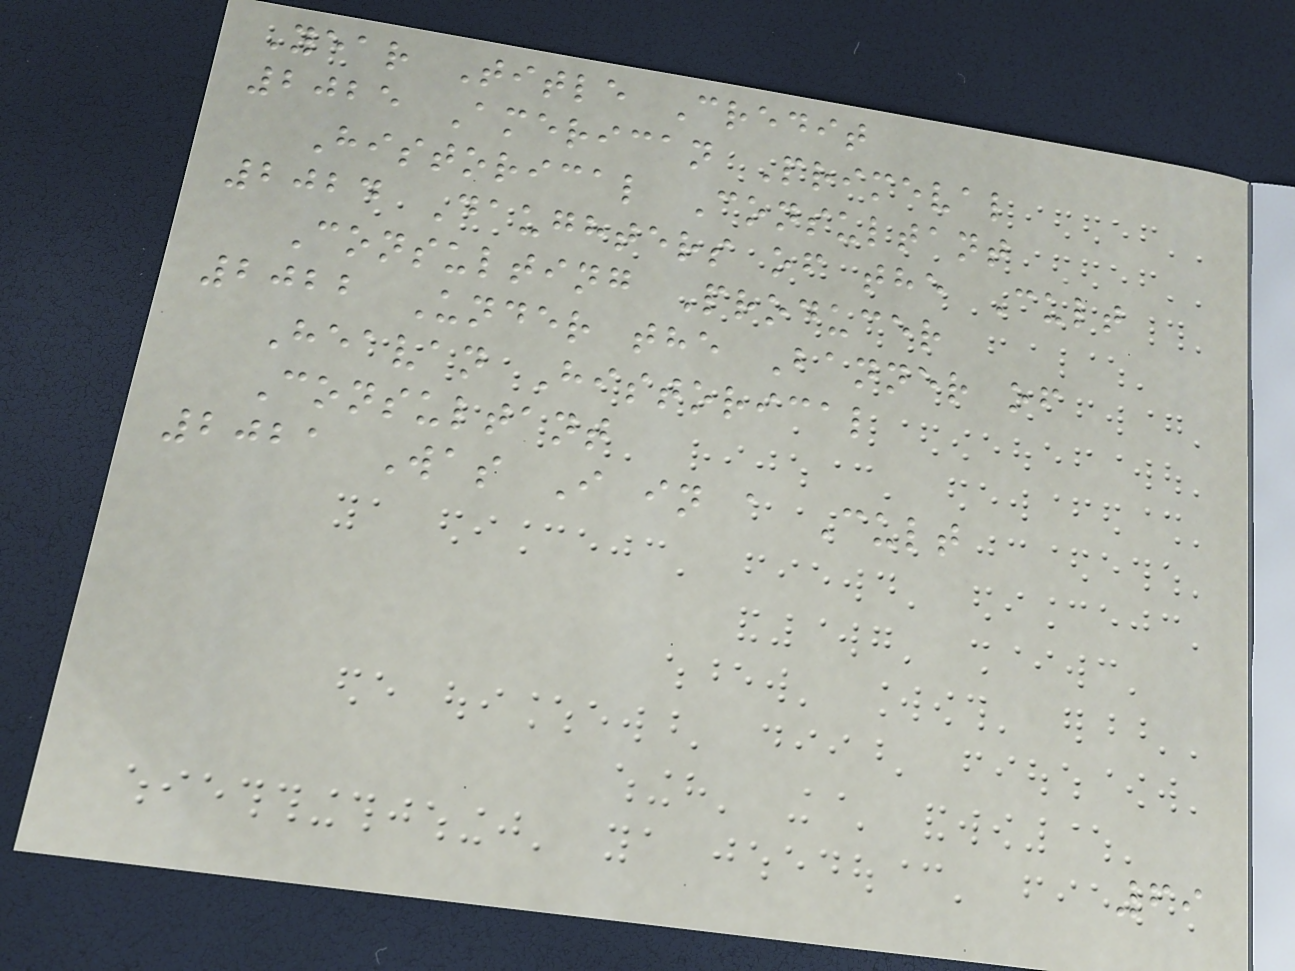Year Title Credit
2025 American Primeval
Historical Consultant
2024 Daughters of the Cult
Consulting Producer
2022 Under the Banner of
Heavan Historical
Consultant
2021 Was I in a Cult
69
